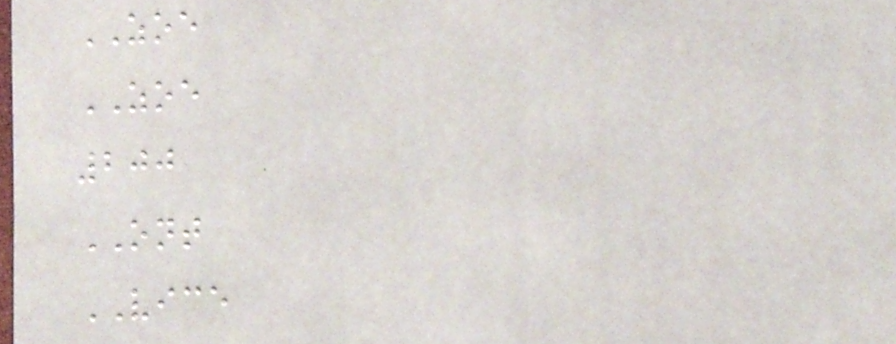ZOE
ZOE
200
ONT
VICE
